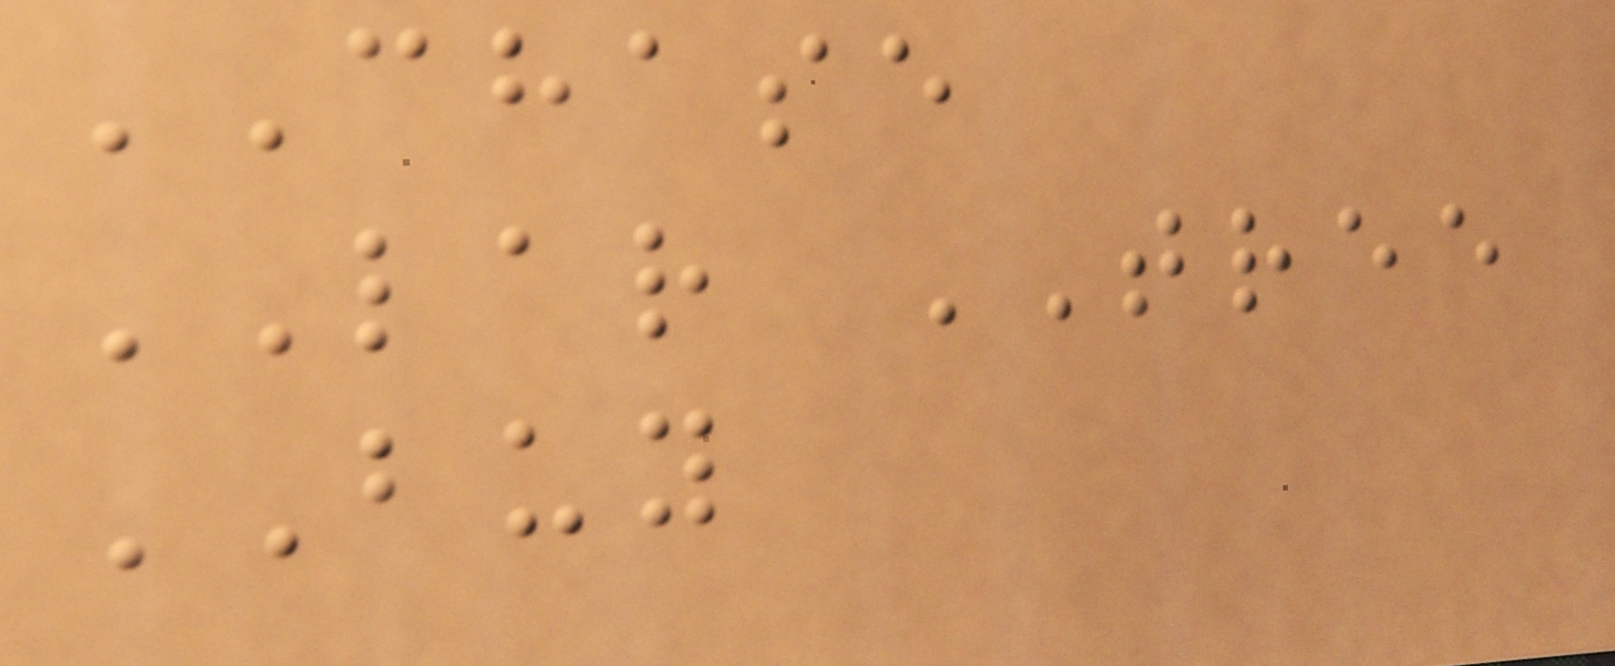CHASE
LAR TREE
BUY
